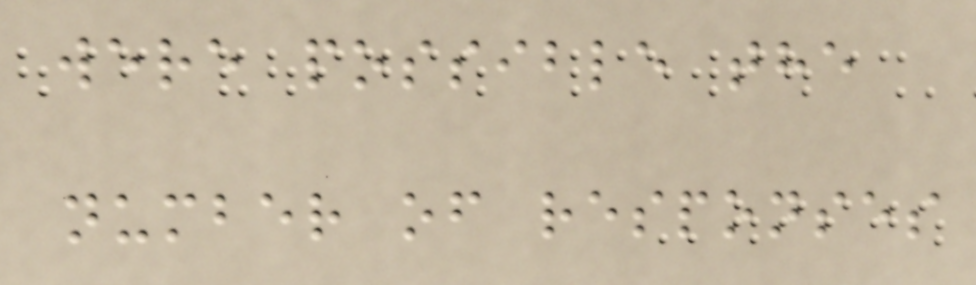were possible the
number of responses
